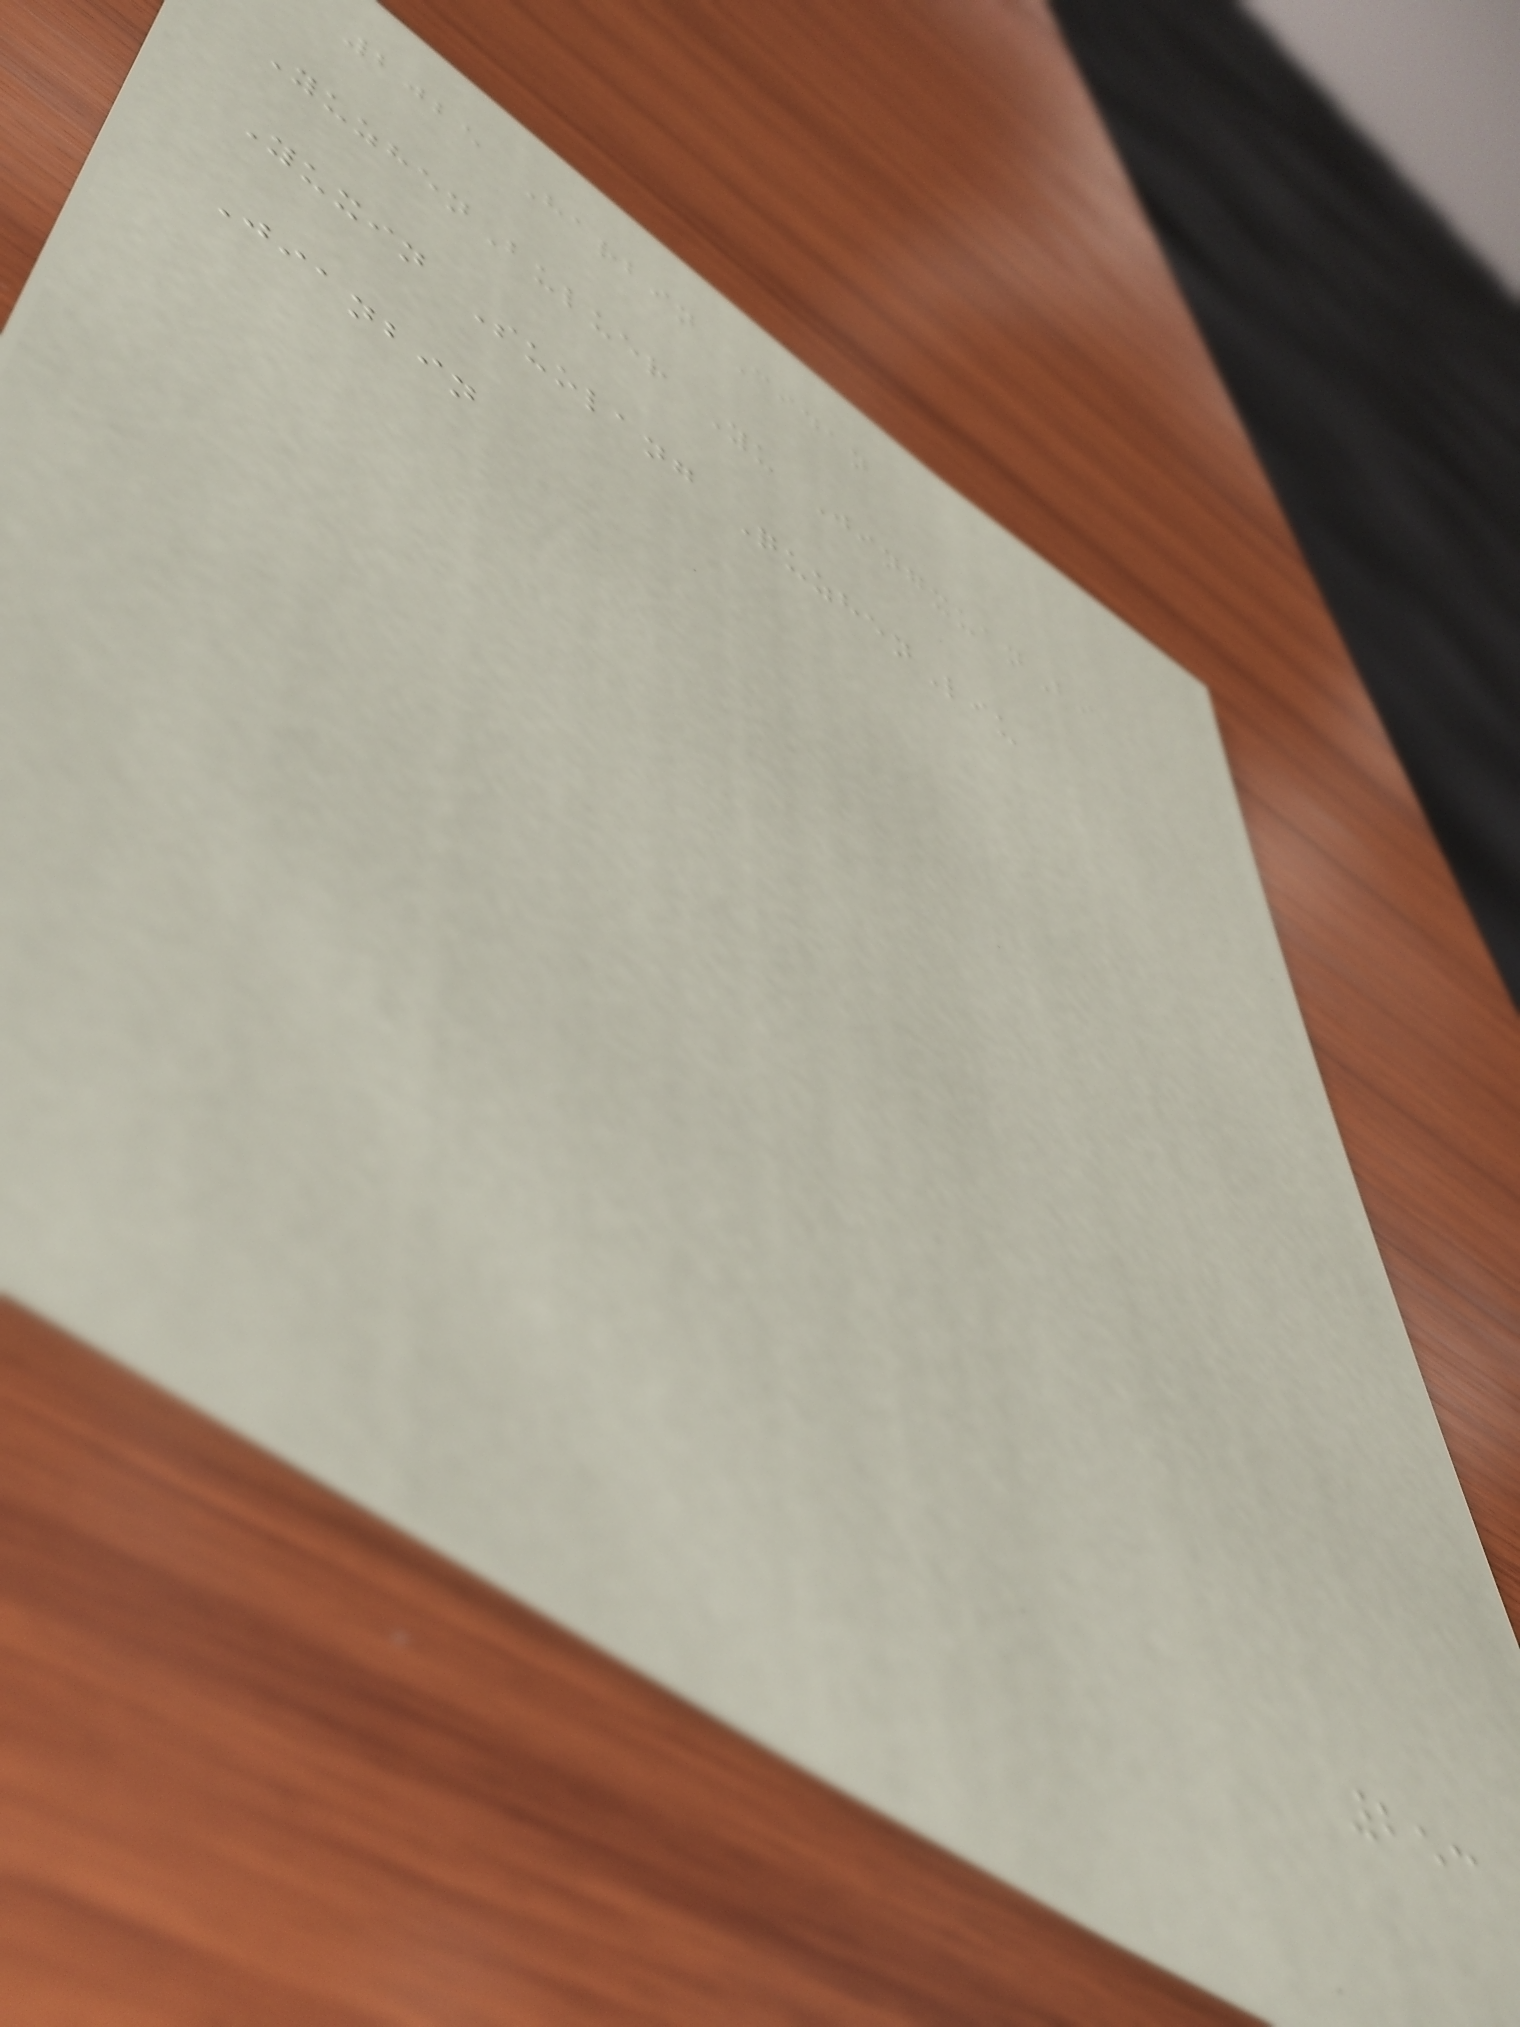2025 Harbin Cidan
YuzhenBuluer Yu JingxuanBi
Yuxin Suolang QuzhenLiu
Jianbin
253
